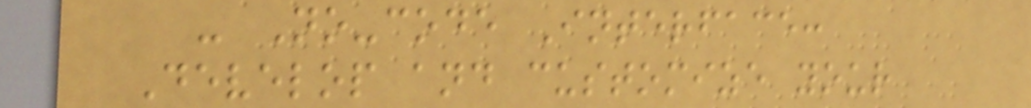- No-code Interface:
Develop and customize your
